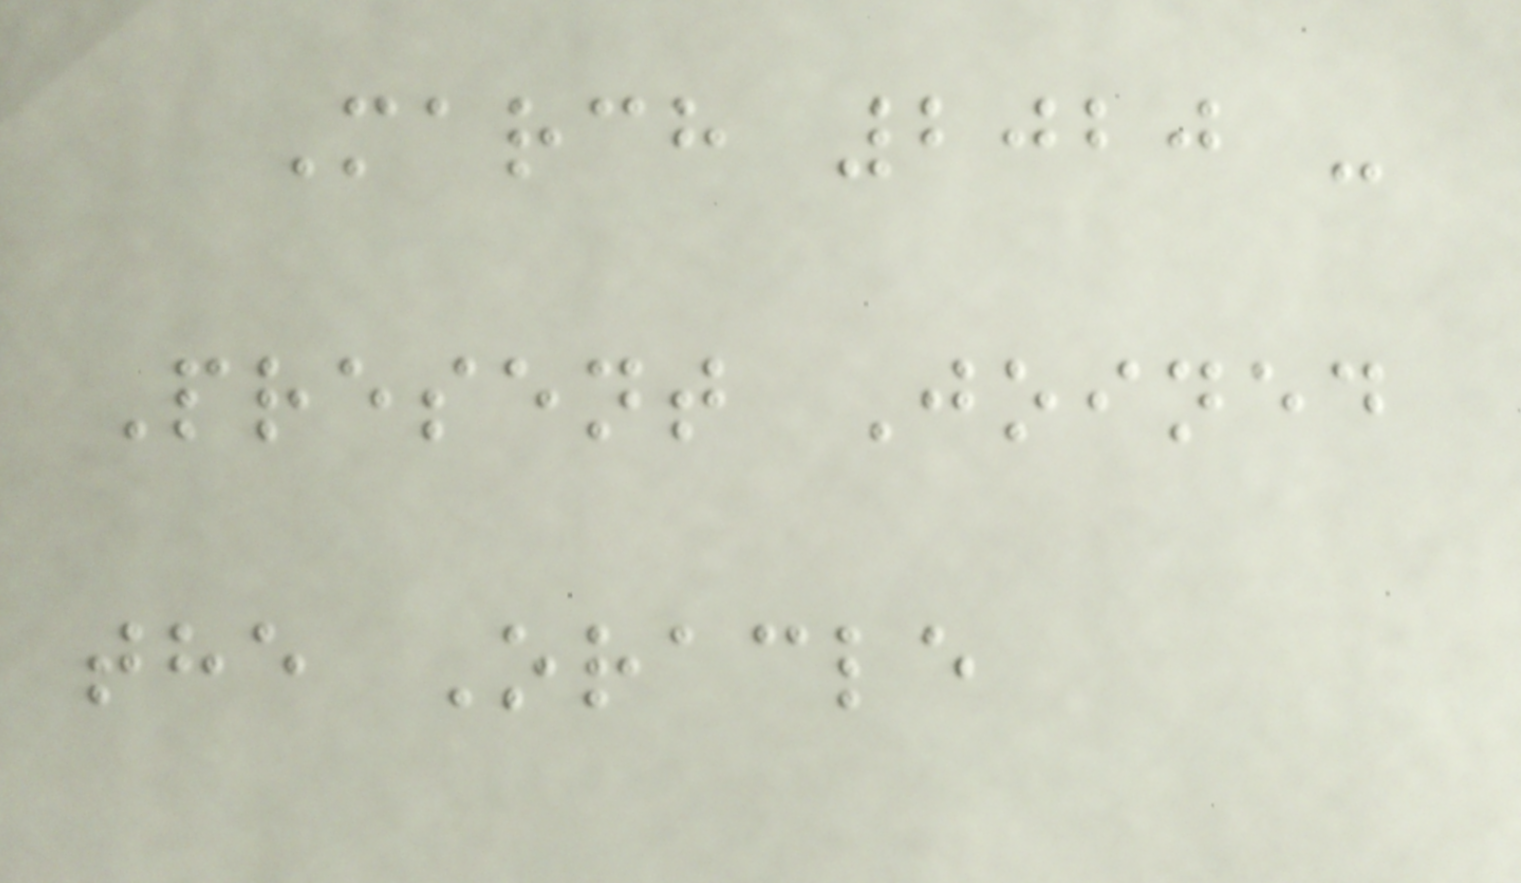March 2020 -
Present Joined
the Oracle
